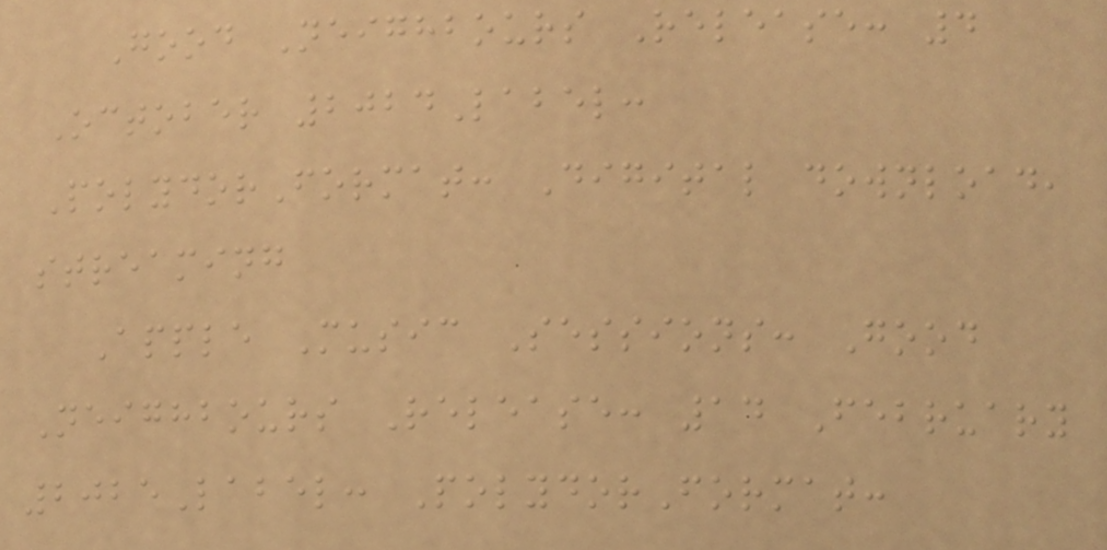Good Neighbours Release: 4
October 2024Label:
PolydorFormat: Digital download,
streaming
Apple Music Sessions: Good
Neighbours Release: 14 February
2025Label: PolydorFormat:
